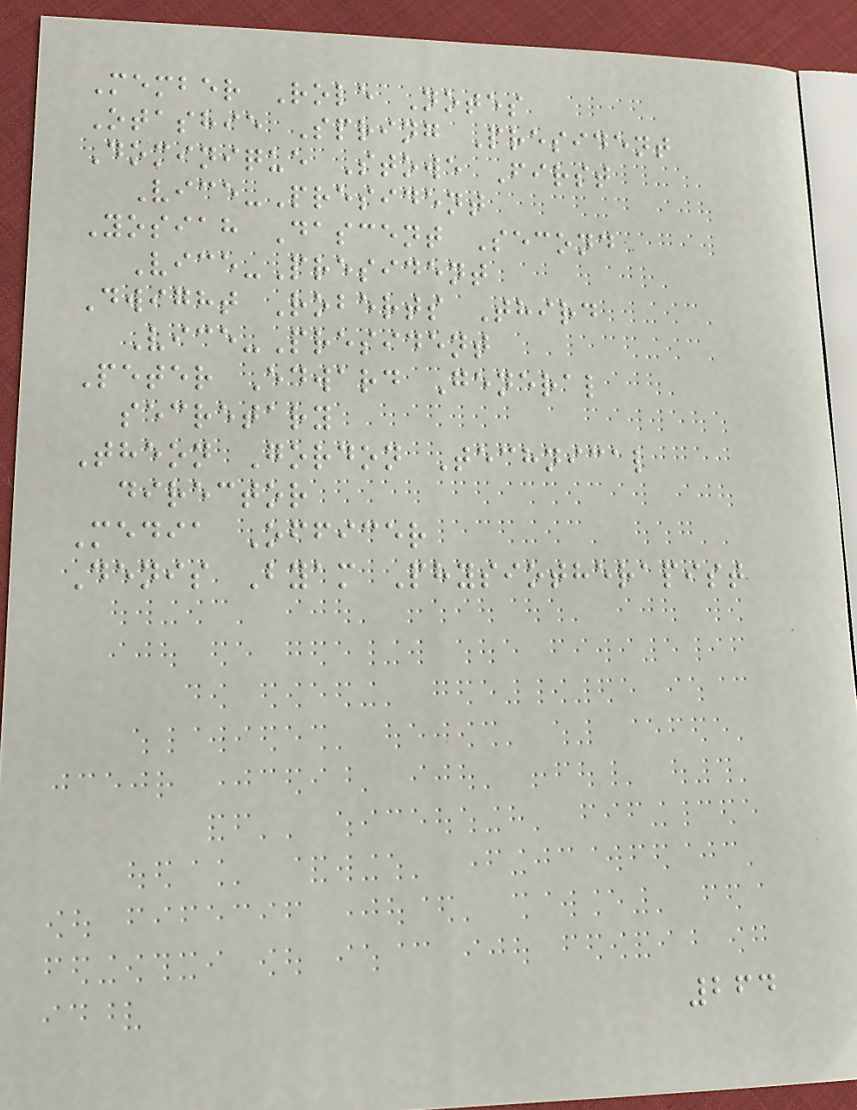Member Role Notes
Otashie Spring President
Dominique Stowe First
Vice-President
Yosiah Dascent Second
Vice-President
Dwight Roberts Third
Vice-President
Peter Edward General
secretary
Theon Gordon Technical
director
Media Officer
Denis Byam Physiotherapist
264
